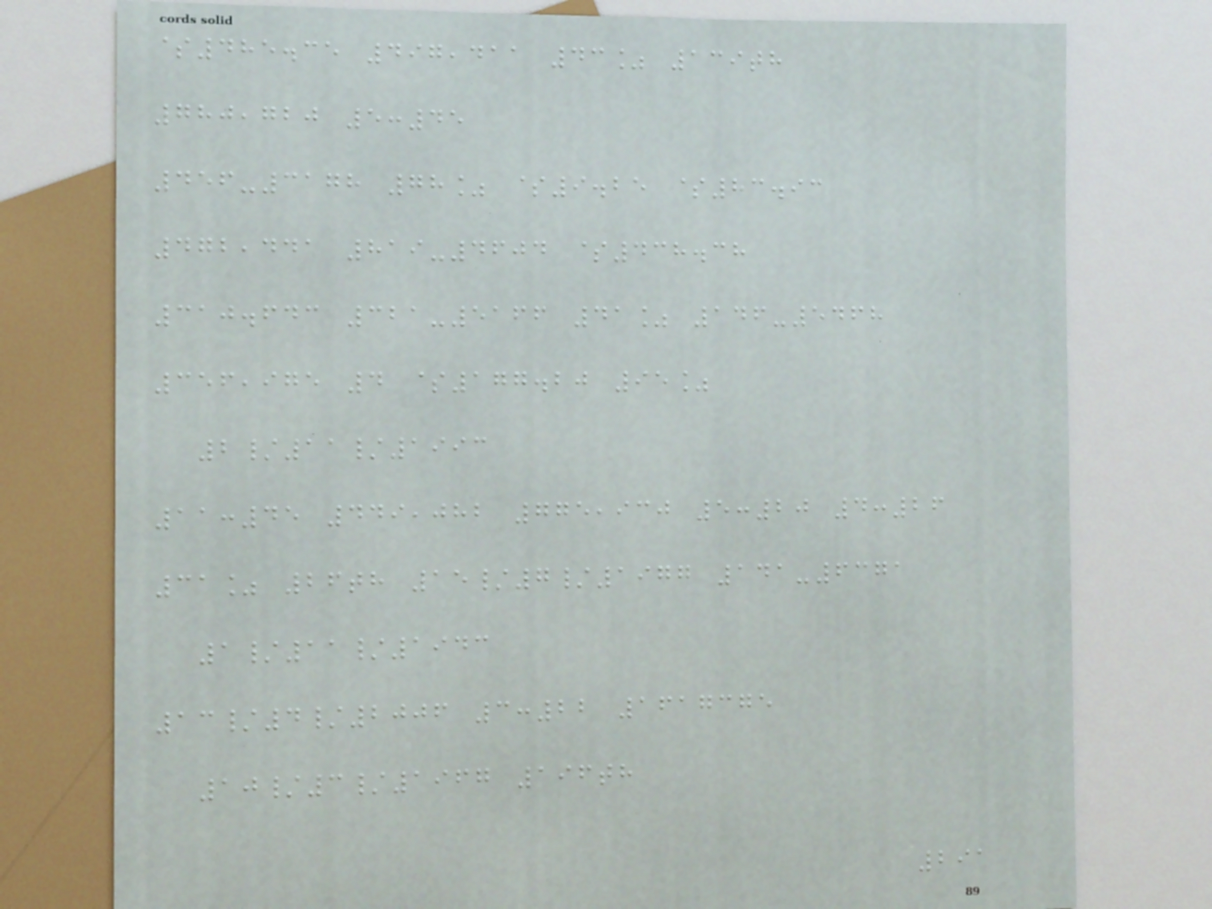$485.35 497,411 43% 139th
780,720 5:45
456-3178 78% $9.25 $83.93
472,441 819-4604 $438.38
310.643 321-5166 41% 146-5468
356,975 4 $177.20 95%
2/11/1993
11:45 449,082 775,930 5:20 4:26
31% 26th 15/7/1977 141-6371
1/11/1943
13/4/2006 3:22 1617375
10/3/1967 196th
291
